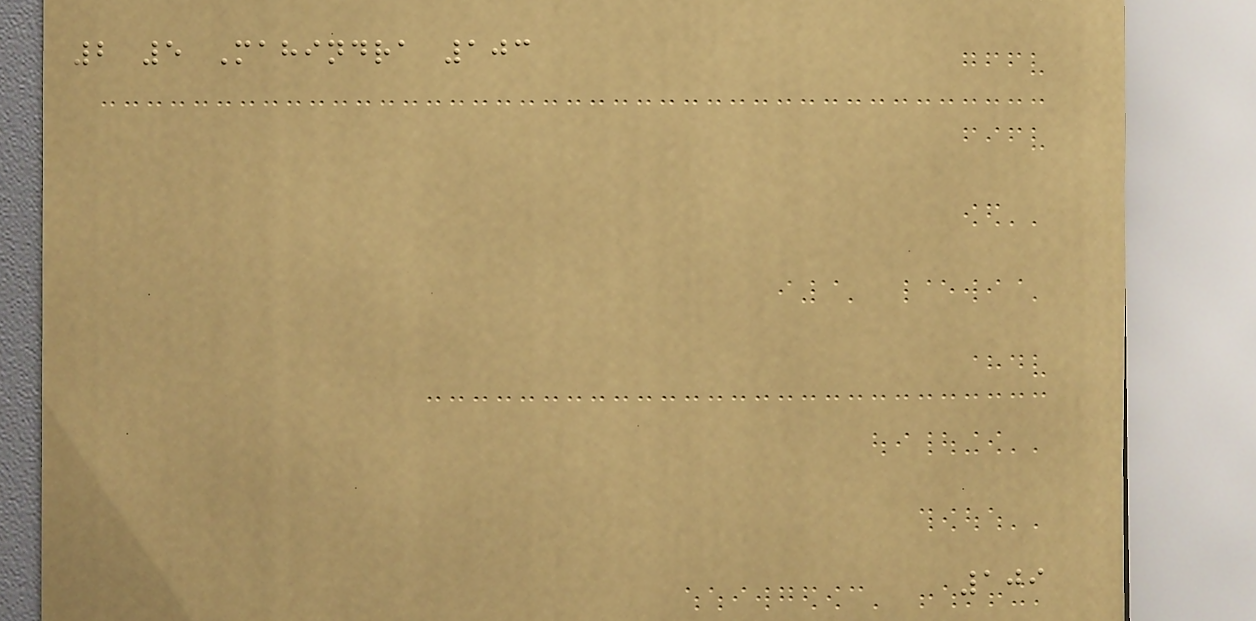2 5 Mahindra 103
109
